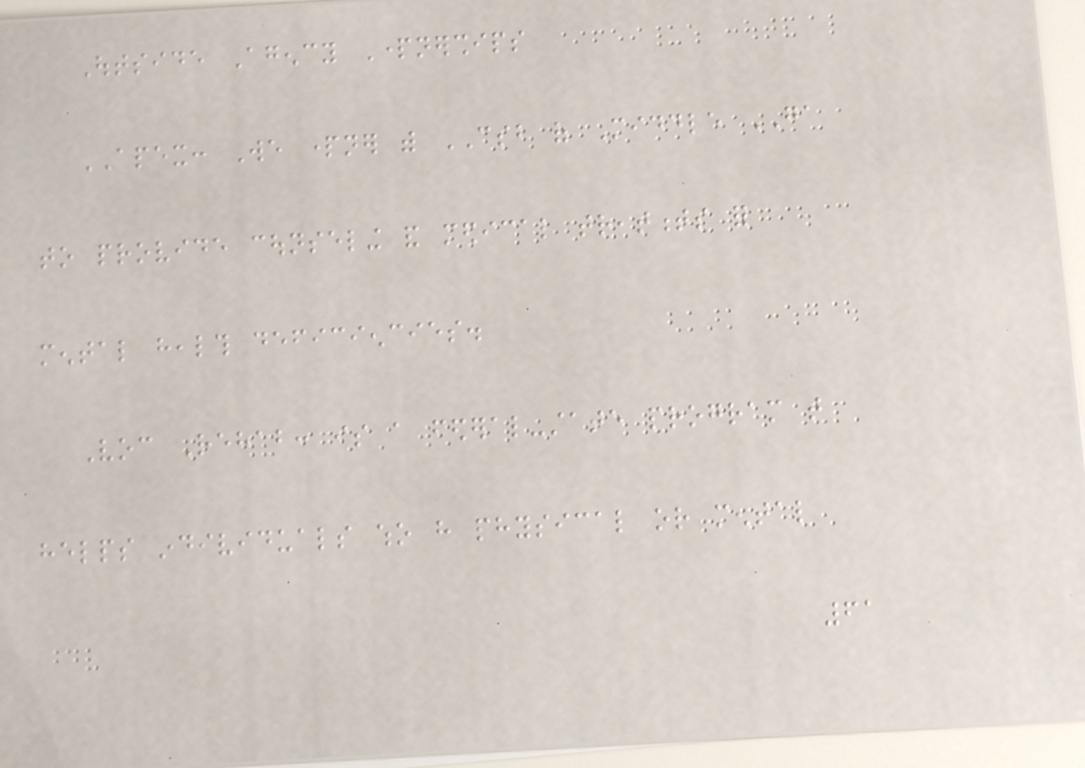Outside Agency Partnerships
APEX: We partner with CSB of Middle GA
to provide counseling and medical treatments for
mental health deficiencies.
Voc Rehab: is a federal-state program that
helps individuals who have physical or mental
61
